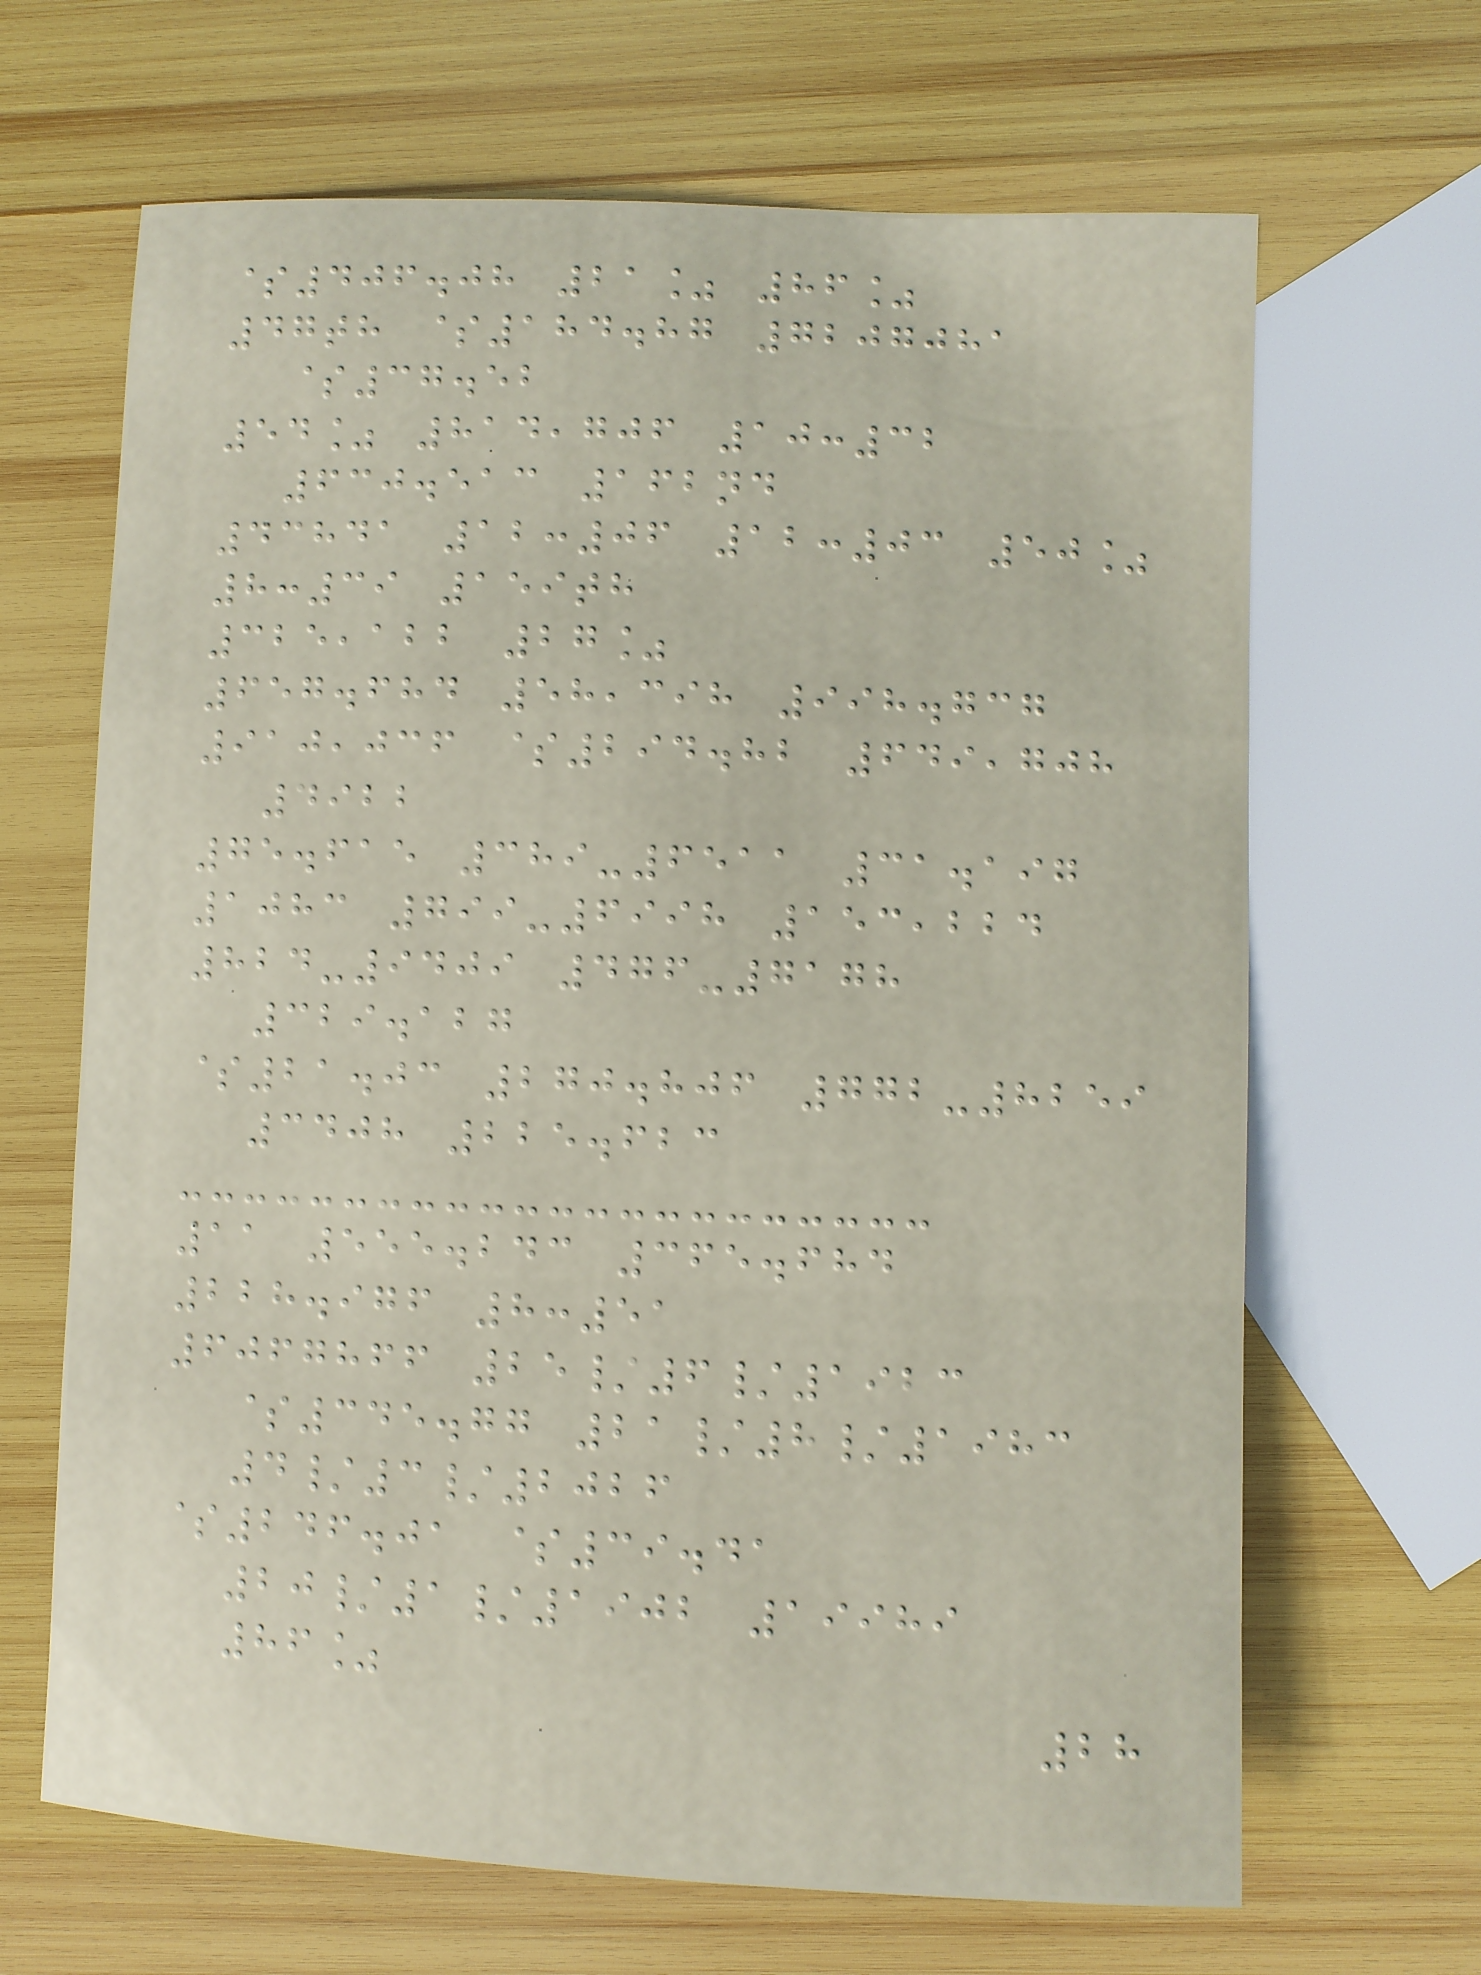$406.08 21% 86%
47th $184.87 7207081
$37.52
54% 814,706 10:32
630.513 162nd
43841 12:06 12:03 50%
8:39 159th
325,122 27%
657.684 58,398 998.737
910,036 $294.82 649,708
4922
75.615 389-6511 31.197
1083 799-6998 153,224
824-9409 476-7178
329.127
$21.03 270.806 772-8259
3408 225.623
11 555.243 365.684
228.976 8:51
6067866 25/6/1923
$345.77 21/8/1983
4/3/2026
$246.01 $39.41
20/1/1902 19989
86%
28
